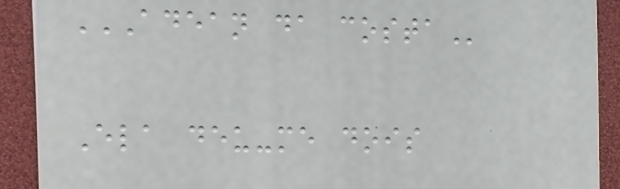ADEAN DA COSTA
Ela deu-me dois
